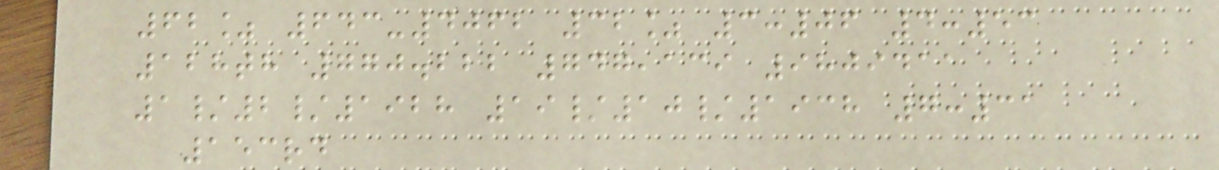62% 643-4062 32% 3:06 4:53
128th 770.222 747,139 9809411
1/2/1928 19/10/1938 7:31
153rd
